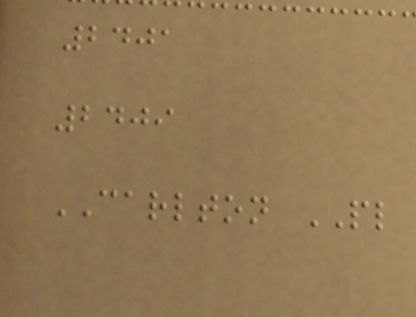2401
2409
CARLTON PL
